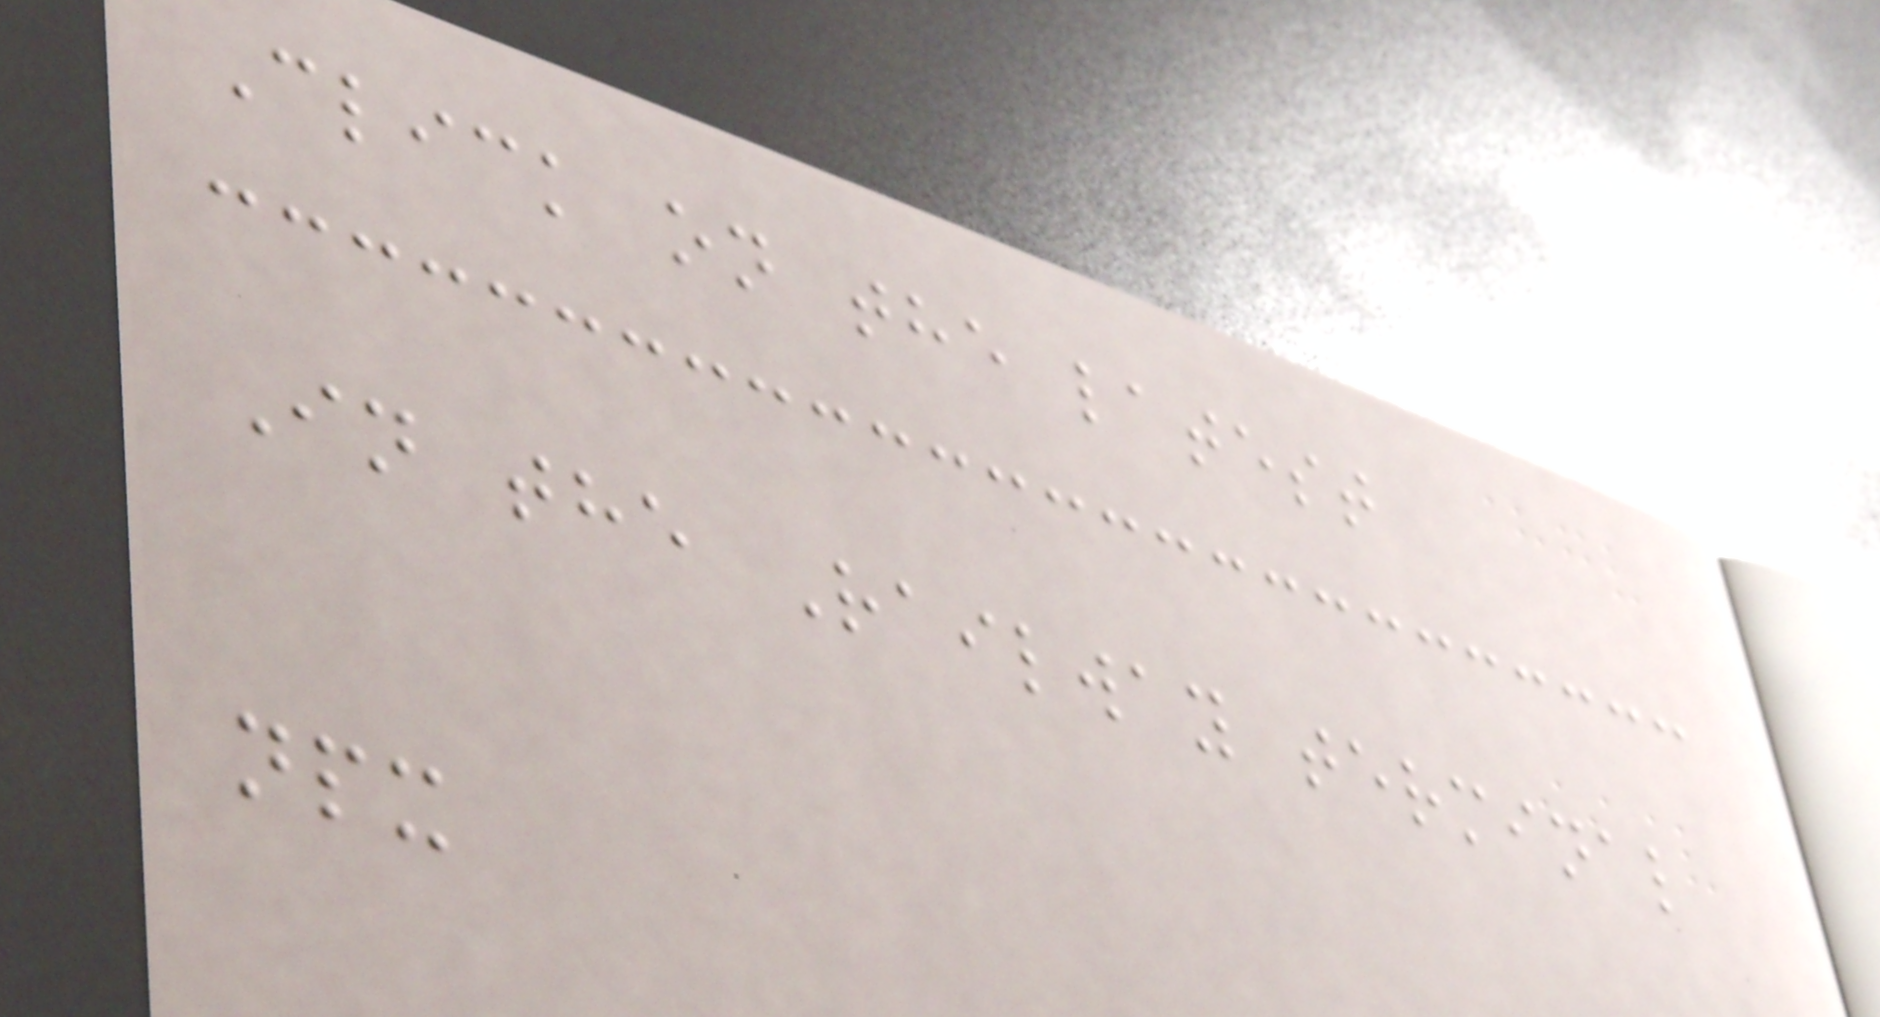Click on the latest
In the Railway terminal
npx
